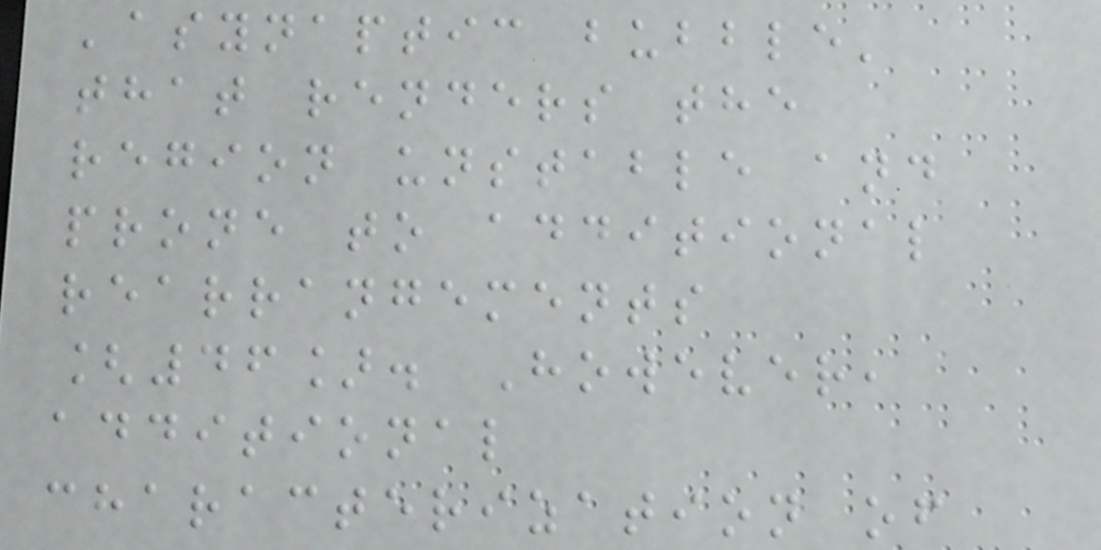'asynaptic bubble'
that renders the
region unstable and
prone to additional
rearrangements
[46]. However,
additional
characterization of
